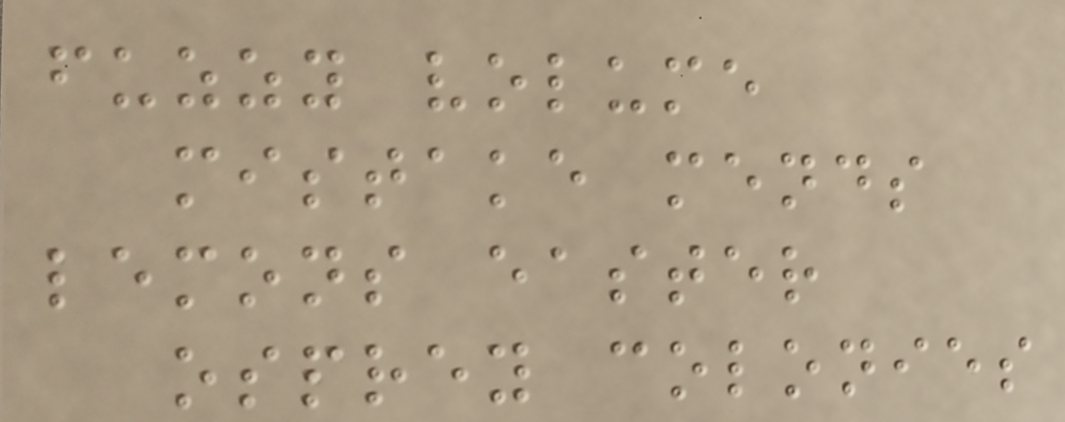fuzzy volume
mistake mends
lemons easter
osprey colonies
